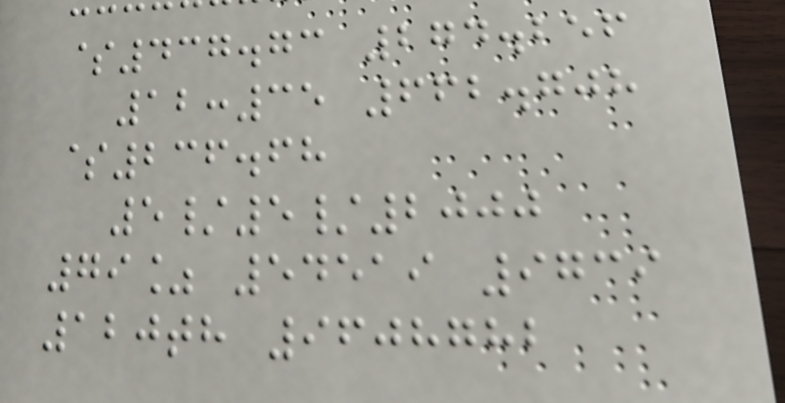$437.73 274.256
12:35 662.708
$236.68
5/5/2000
79% 54519 9739
120th 9608782
